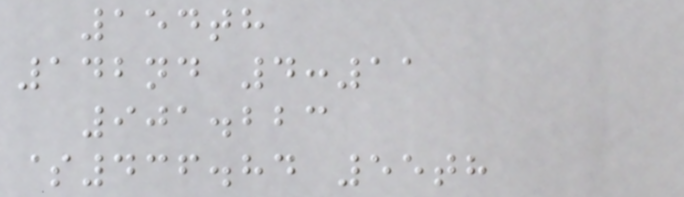154th
142nd 4:11
901.223
$436.84 55th
